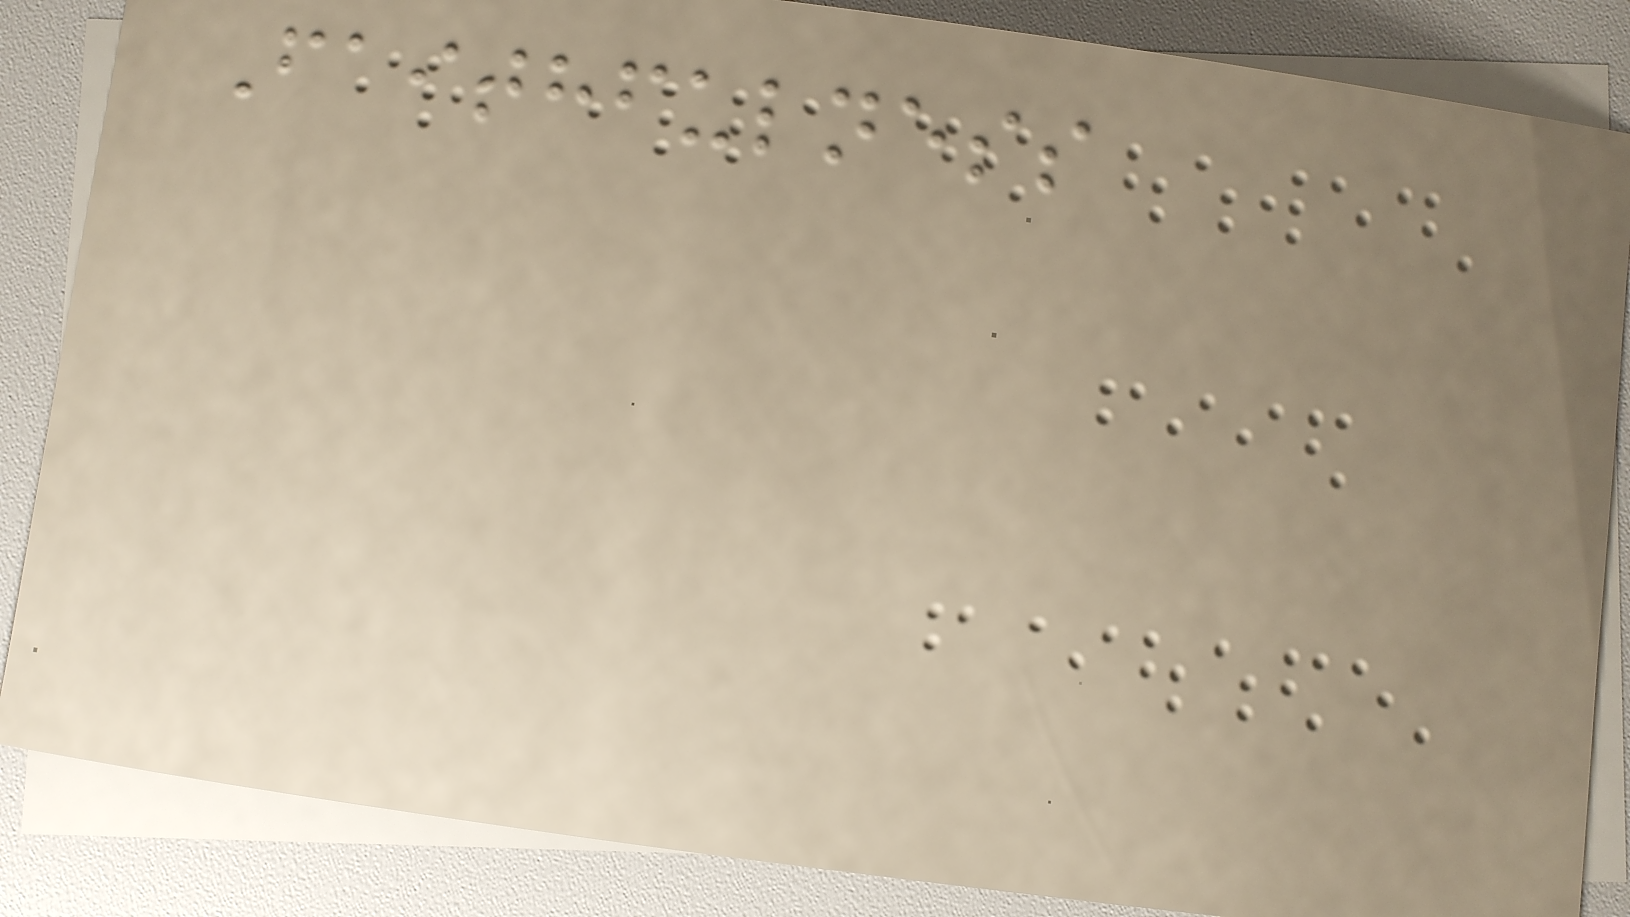Faithfulness
